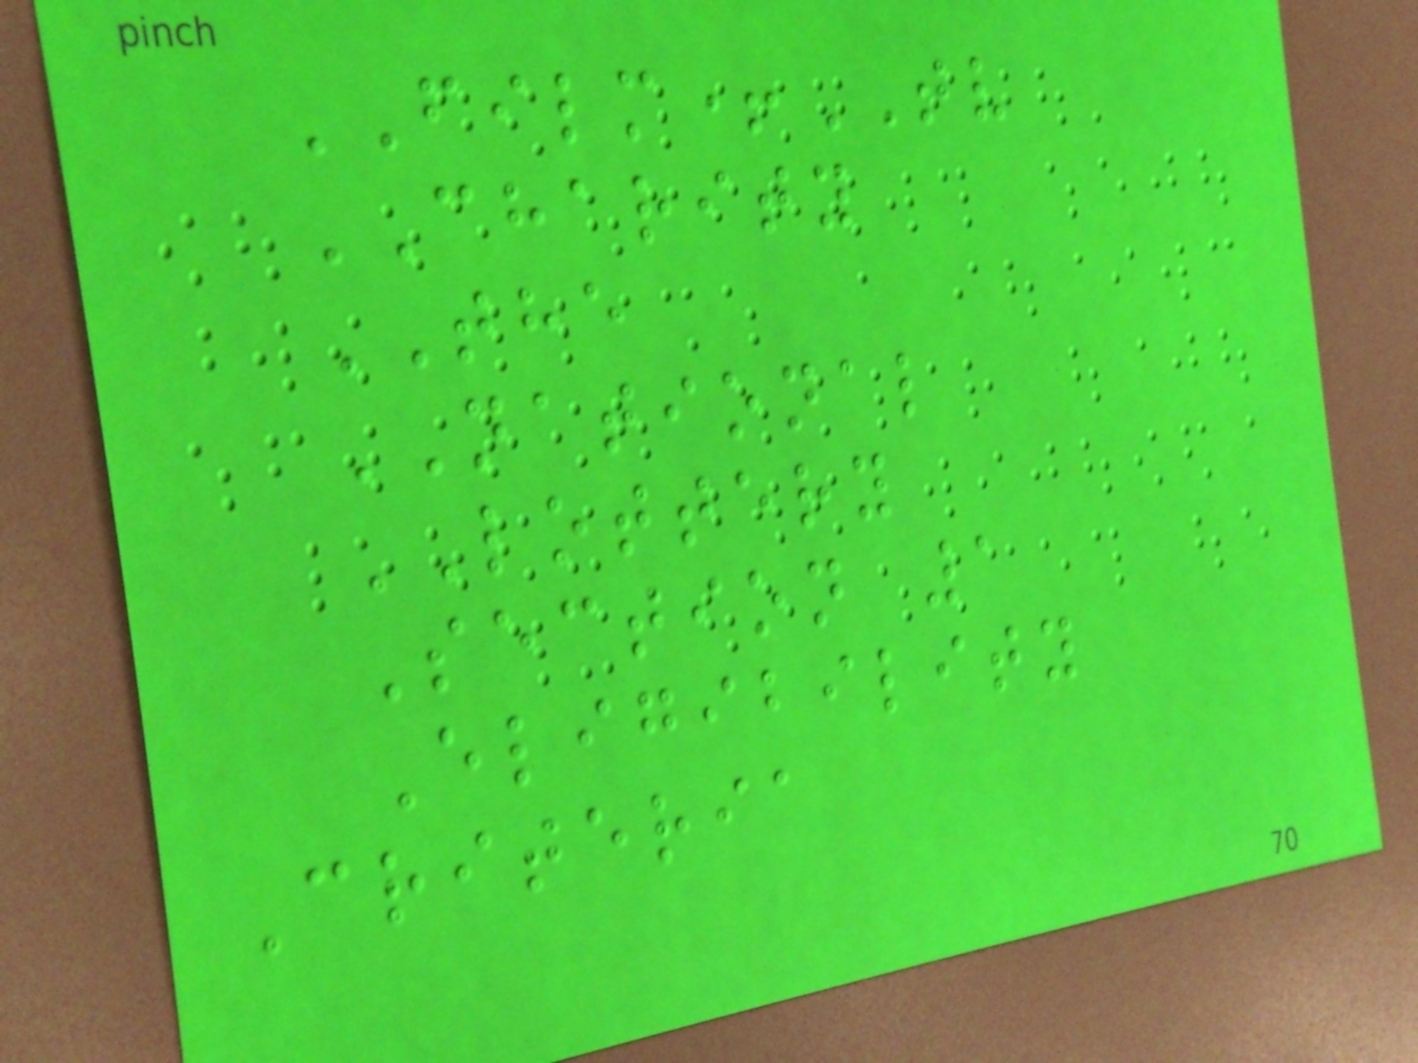FILM+TV
CHARITY
THE
NATIONAL
LOTTERY
Section 1
Eligibility
Criteria
